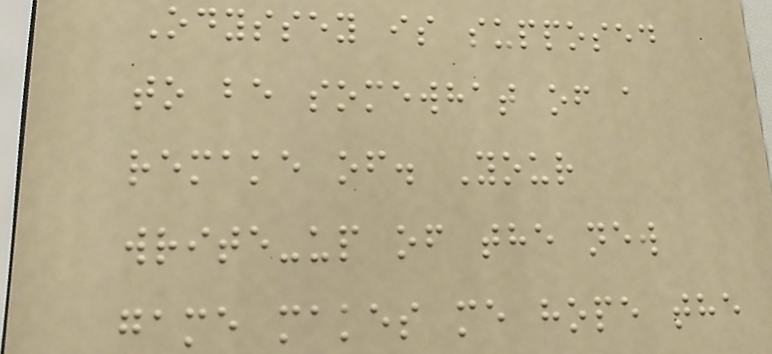Odyssey is supposed
to be somewhat of a
remake of. Your
write-up of the new
game makes me hope the
